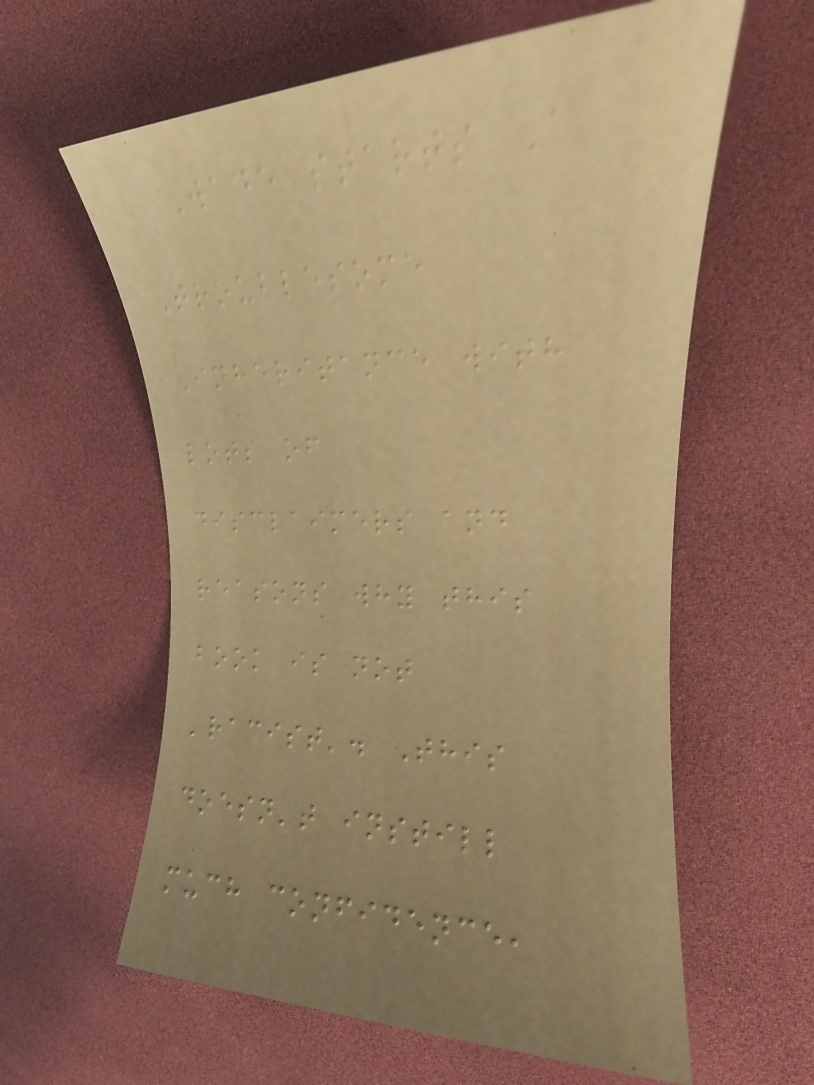Wade starts A
Troublesome
Inheritance with
lots of
disclaimers and
reasons why this
book is not
'racist'. This
doesn't instill
much confidence,
